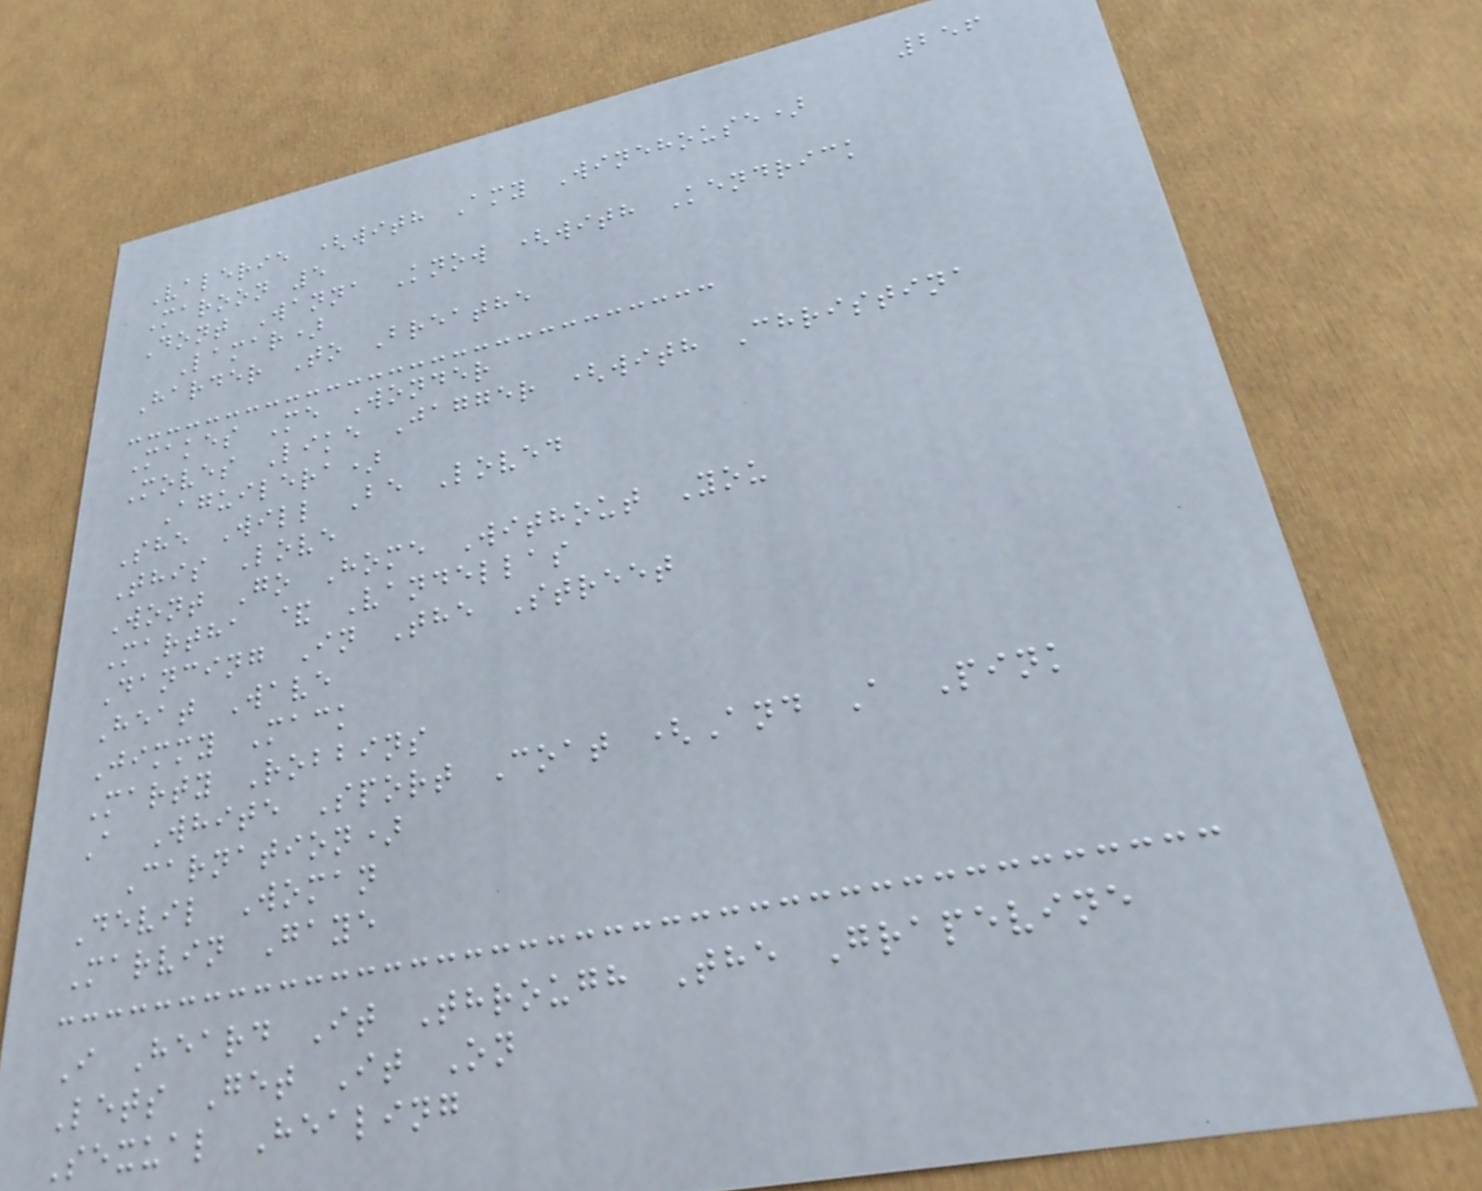256
Valerie (with Amy Winehouse)
Maroon 5
Dont Wanna Know (with Kendrick
Lamar)
Harder To Breathe
Makes Me Wonder
Moves Like Jagger (with Christina
Aguilera)
She Will Be Loved
This Love
Wont Go Home Without You
Martha & Vandellas
Dancing In The Street
Heat Wave
Jimmy Mack
Marty Robbins
A White Sport Coat (And A Pink
Carnation)
Devil Woman
Marvin Gaye
I Heard It Through The Grapevine
Lets Get It On
Sexual Healing
